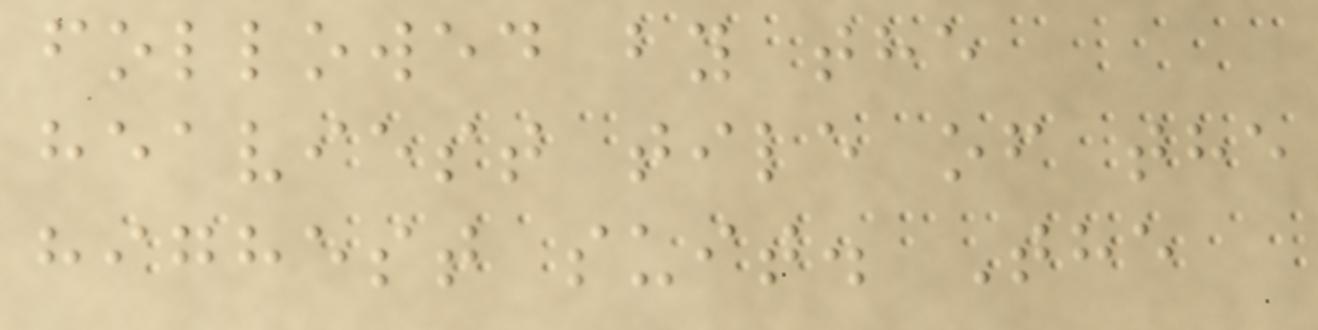followed by the
heaviest tile of the
highest suit. The
